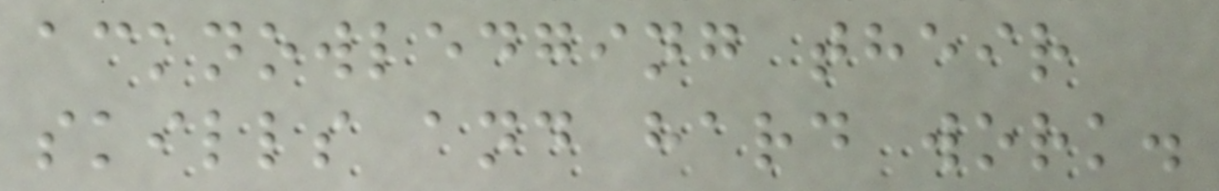acknowledging their
skills and hard work.
